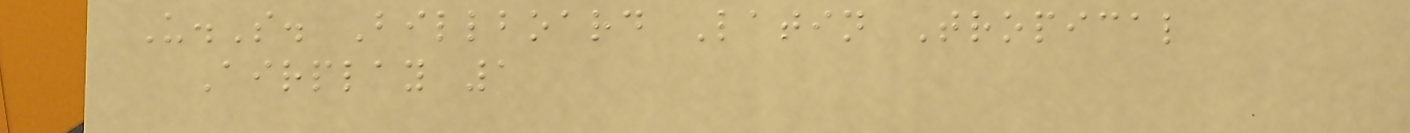U.S. Billboard Latin Tropical
Airplay 1
